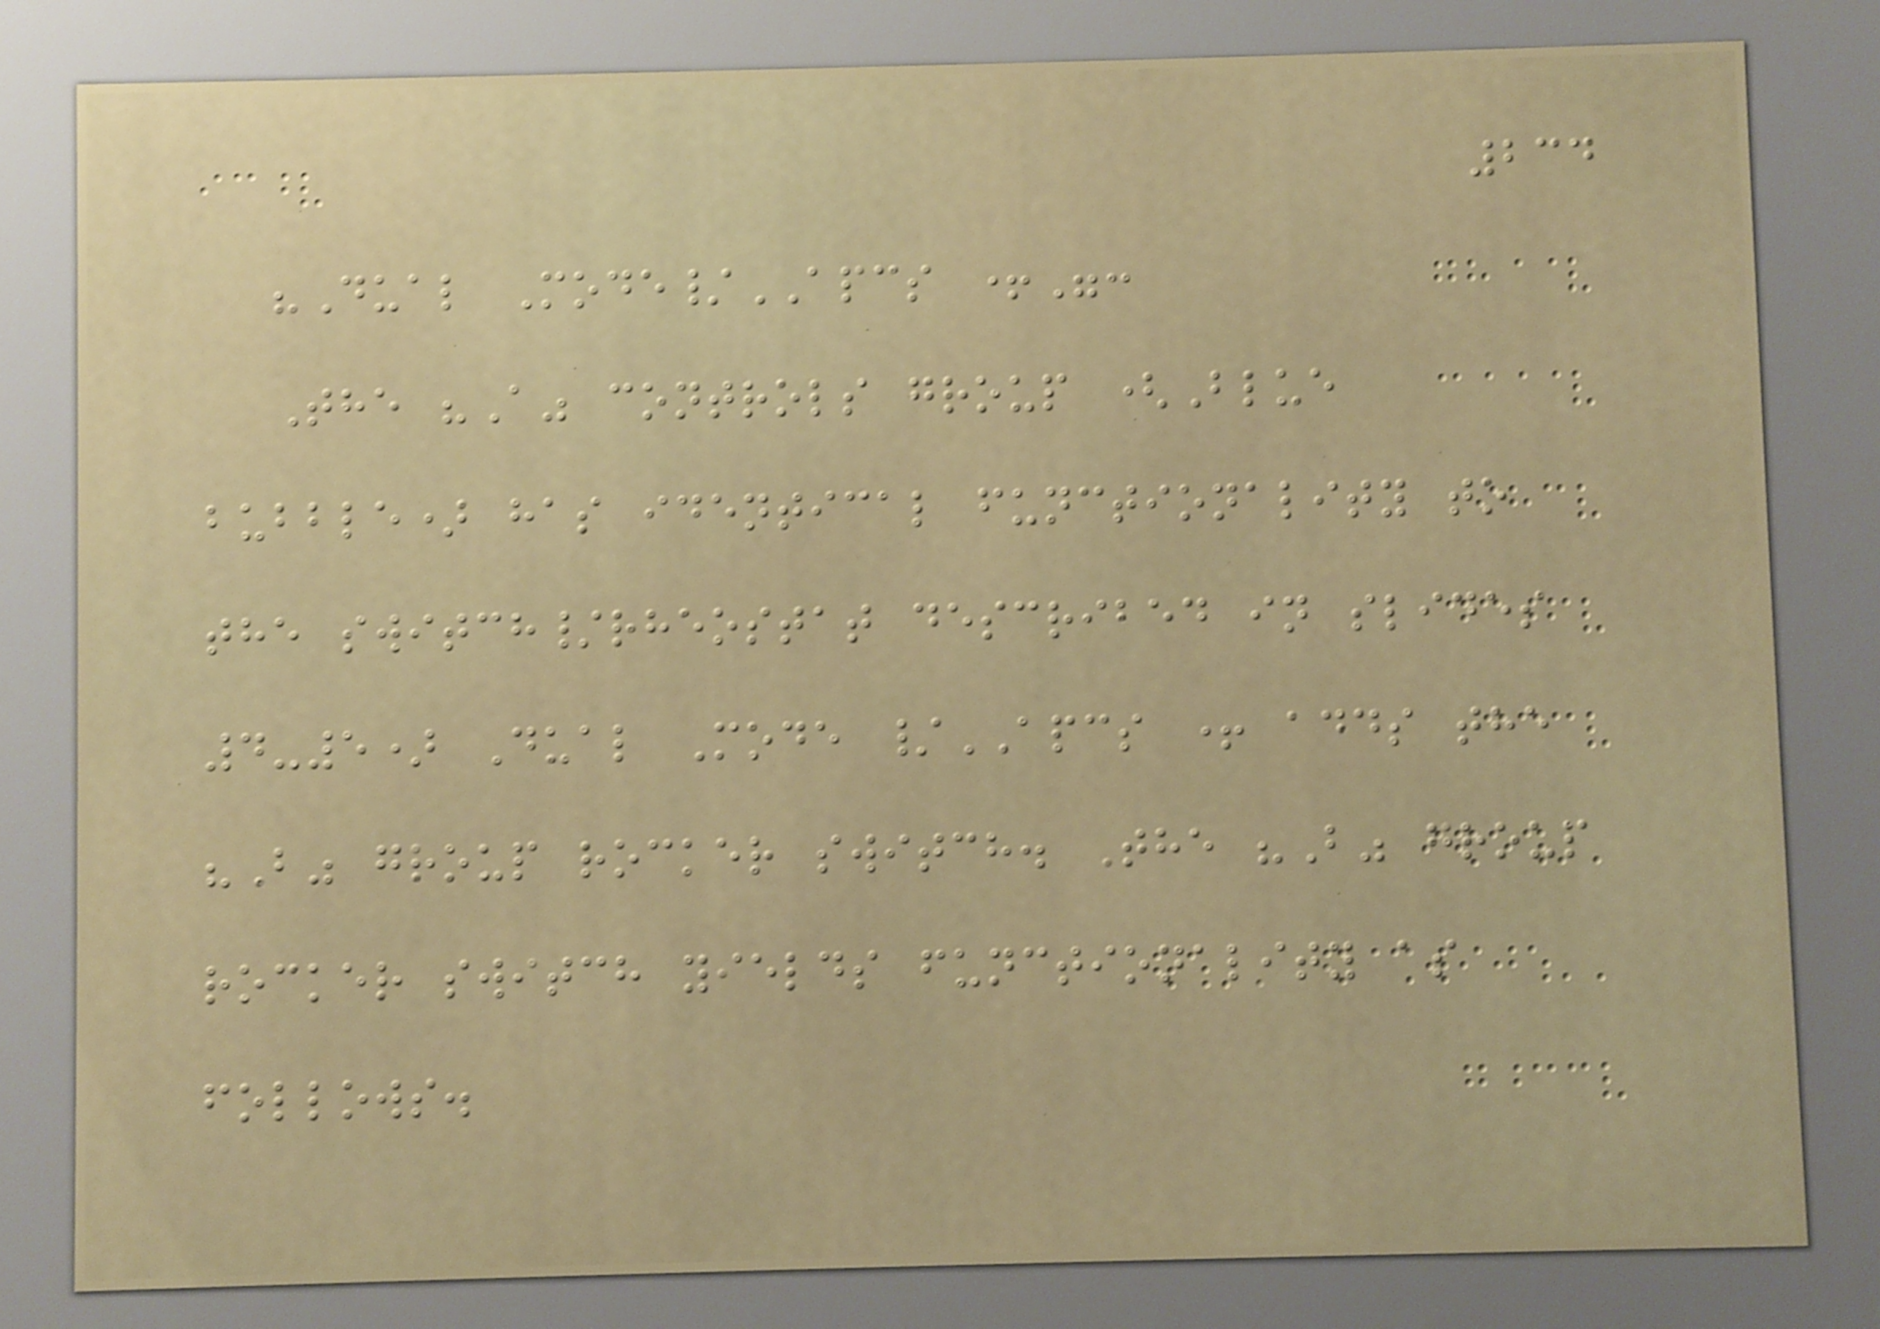234
"Dual Mode/APCS +":
The "A" controls group (Blue
bubble) has identical functionality to
the switch/rheostat described in slides
4-5) Dual Mode /APCS + adds the
"B" group rocker switch. The "B" group
rocker switch yields functionality as
follows.
